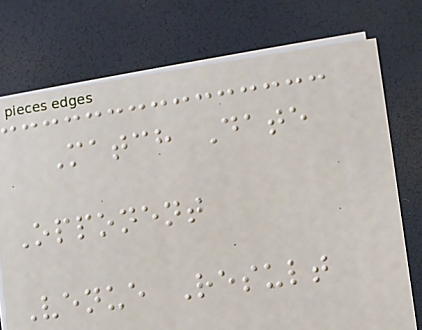Match Date
Opponent
Venue Result
